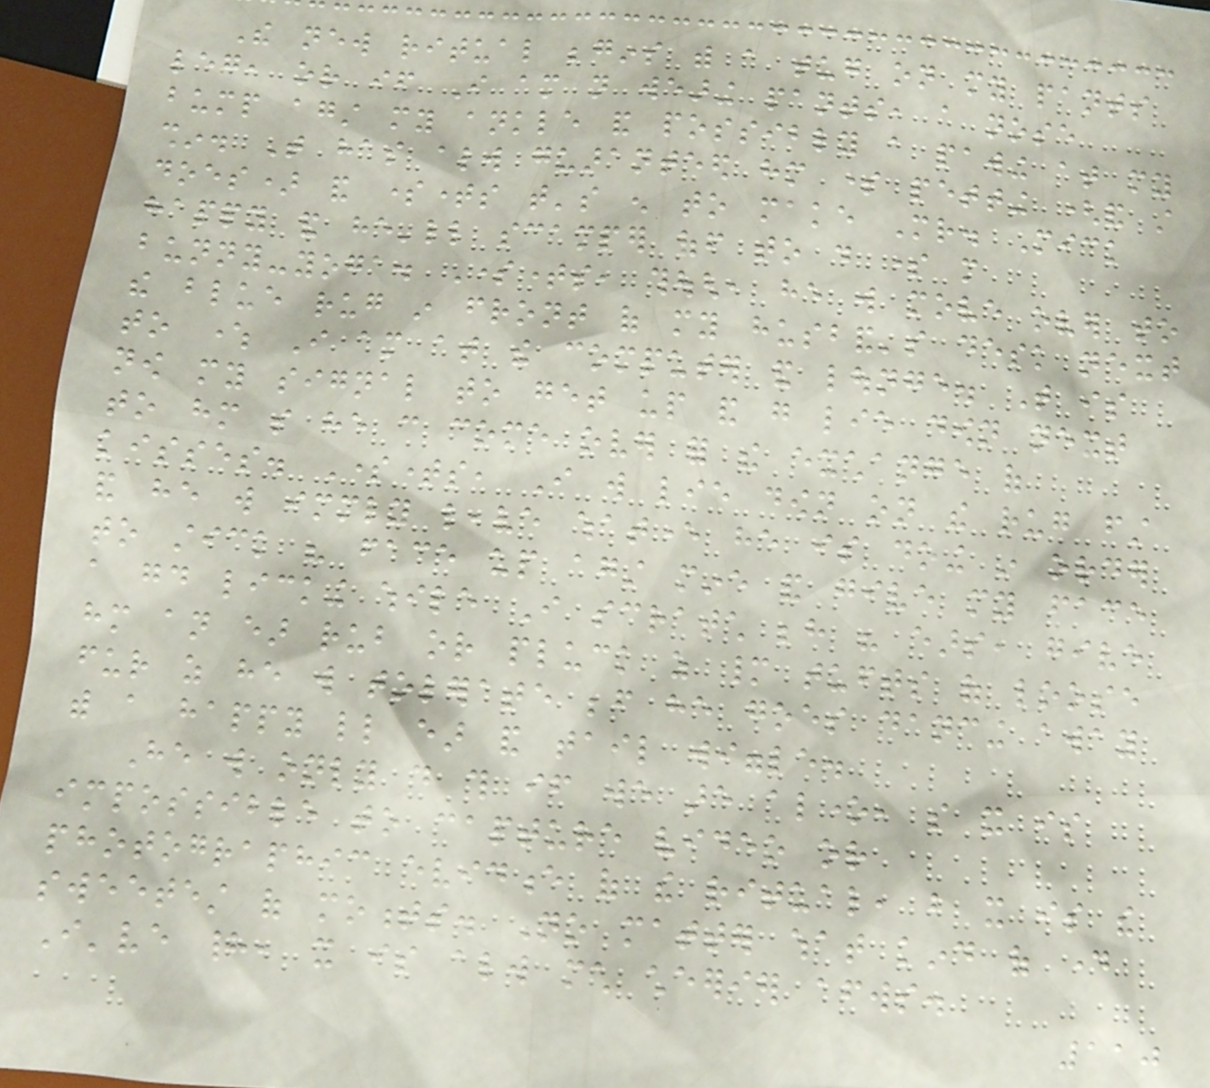The new ritual begins with a tug on my pants
leg, or if I am not wearing pants, a nose
bump against my ankle and possibly a pawing at my
shin. That has always guaranteed him some petting (and still
does) and sometimes that's enough to make Mr. Mick
happy and he'll scamper off to do some more
bunny-yoga. Sometimes, though, he will move over to
the blue rug in front of my husband's desk next
to where I am at the computer and lounge. That is
now my signal to get up and go lie down next
to him so he can come over for the exchange of
kisses. Sometimes, I will lie down on the rug first
and he will immediately leave whatever he is doing in order
to stick his face up against mine and give my face
a good licking while I scratch behind his ears, give
him an ear rub or pluck as many tufts of loose
fur as he will tolerate before he goes dancing away
with a happy little ear and tail wiggle.
He will only do this if we are alone, so it is
impossible to capture video or
photographic evidence of the ritual, but it is the
sweetest of moments. No matter what kind of day
I've had, it is always much cheerier afterwards.
110
